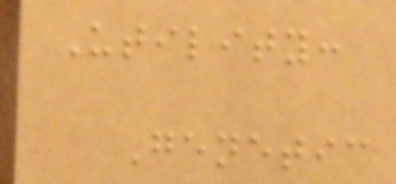Utility:
Genetic
